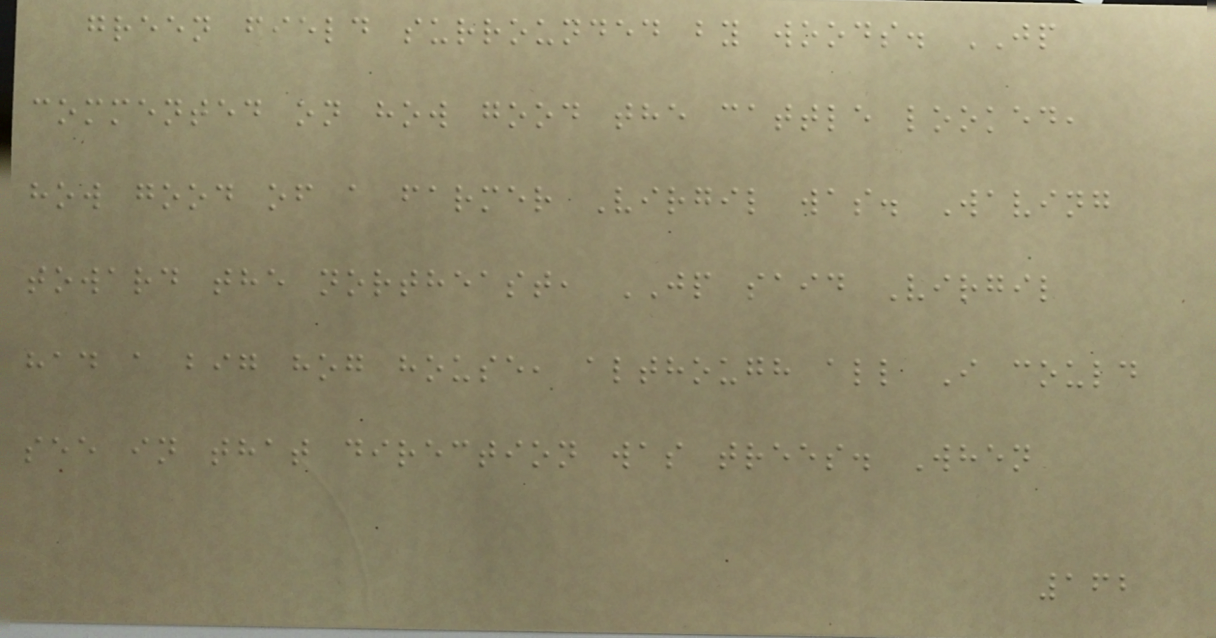green field surrounded by woods. JP
commented on how good the cattle looked,
how good of a farmer Virgil was. Waving
toward the northeast, JP said Virgil
had a big hog house, although all I could
see in that direction was trees. When
162
